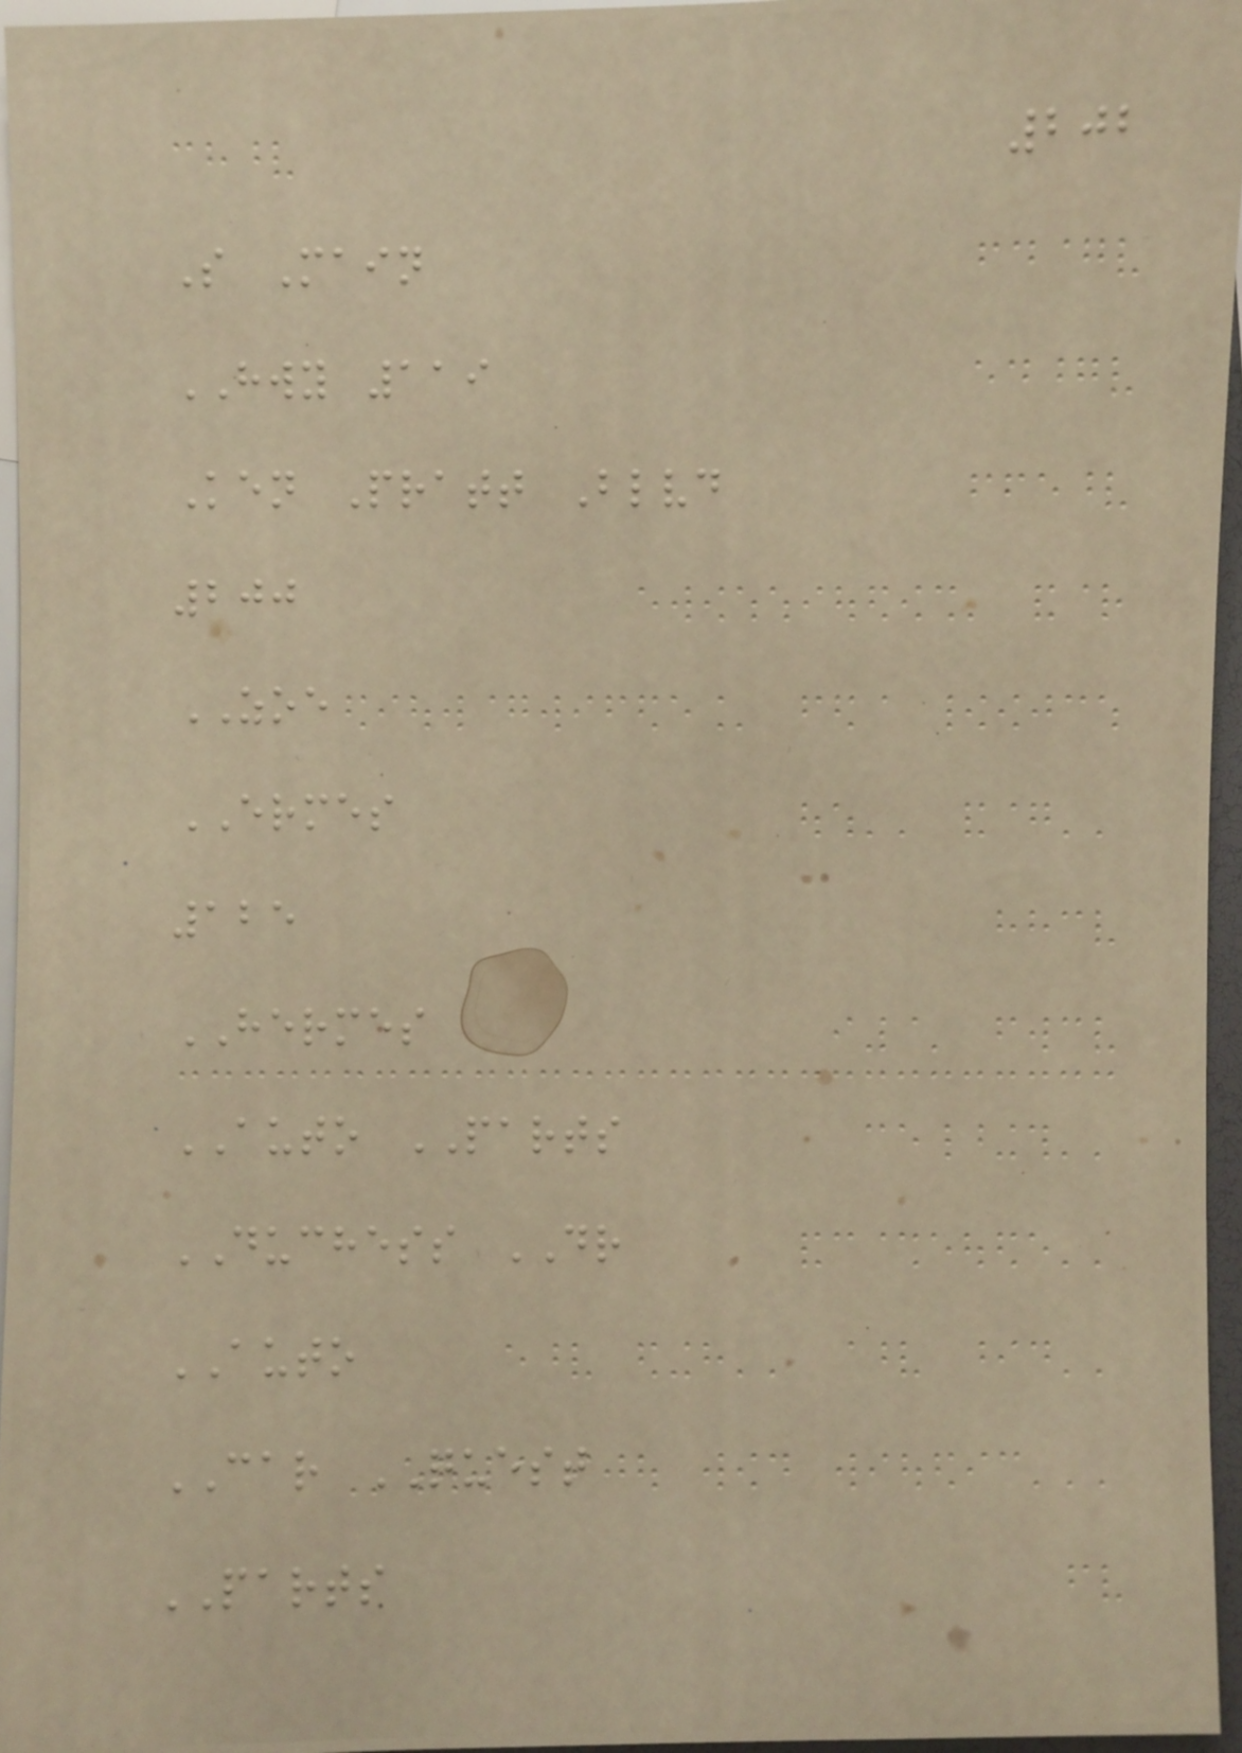202
S Main
HWY 119
Ken Pratt Blvd
200
ZOE
ERMES
125
HERMES
AUTO PARTS
DUCHESS DR
AUTO
CAR QUEST
PARTS
